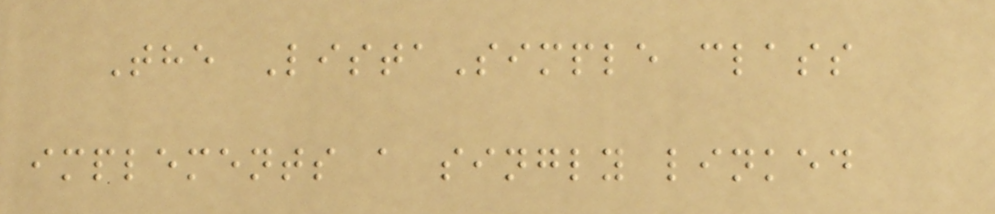The ListaSimple class
implements a singly linked
